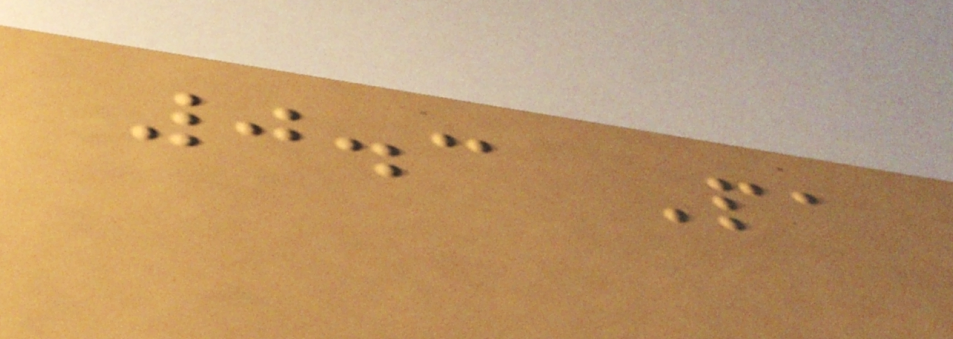0.3 Pa
